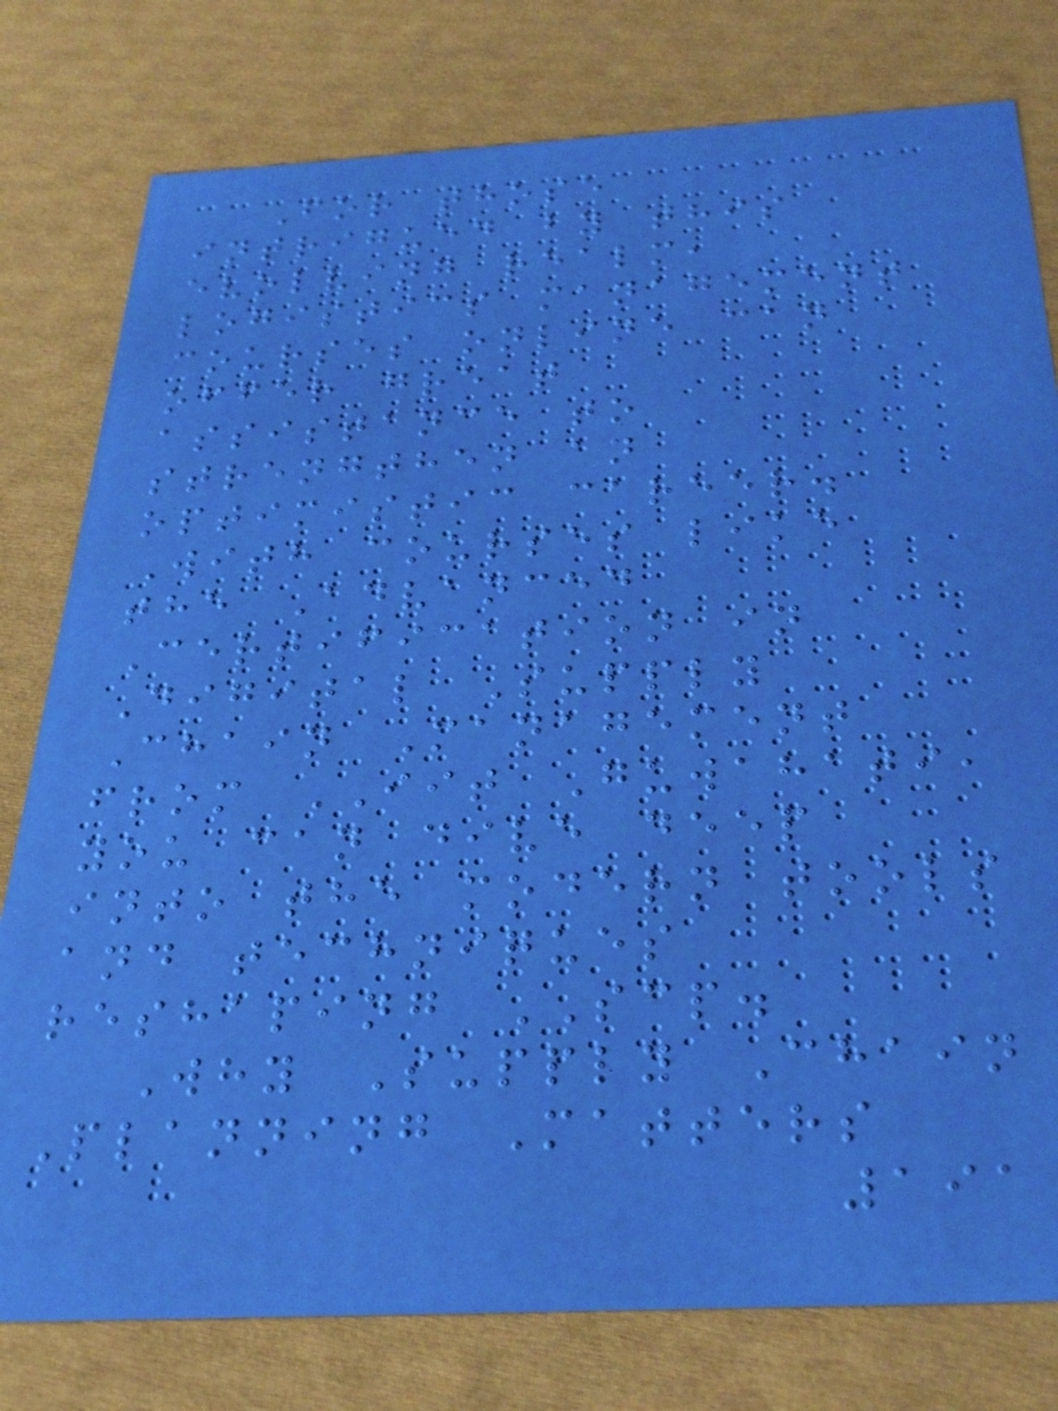For those
intrigued by this
evolving realm,
logistics management
courses online can
offer great
assistance to
strengthen an
optimistic career.
With courses like
the Advanced
Certification in
Digital Supply
Chain Management
from IIT Guwahati,
you can dive deep
into the modern tools
and techniques
reshaping SCP.
Why Supply Chain
Planning Matters
191
